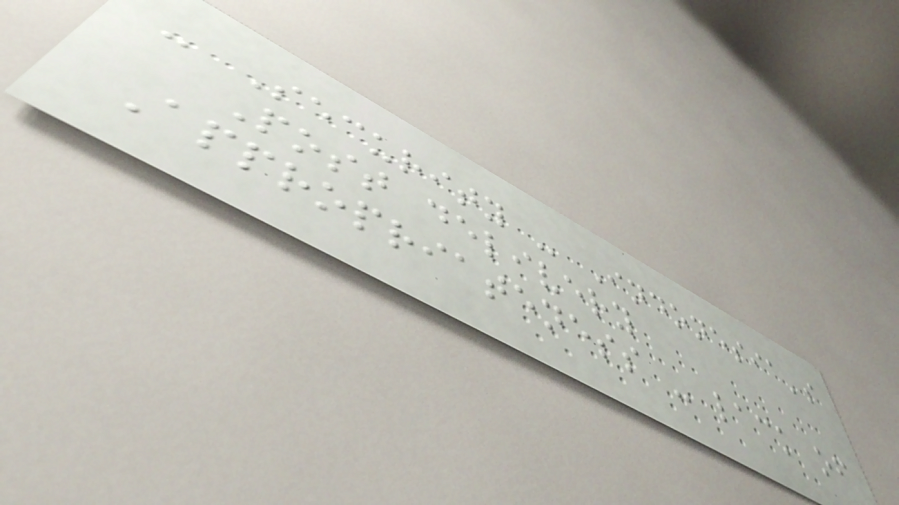- Security - Indonesia's
Post delivery
Appropriateness - lack of
